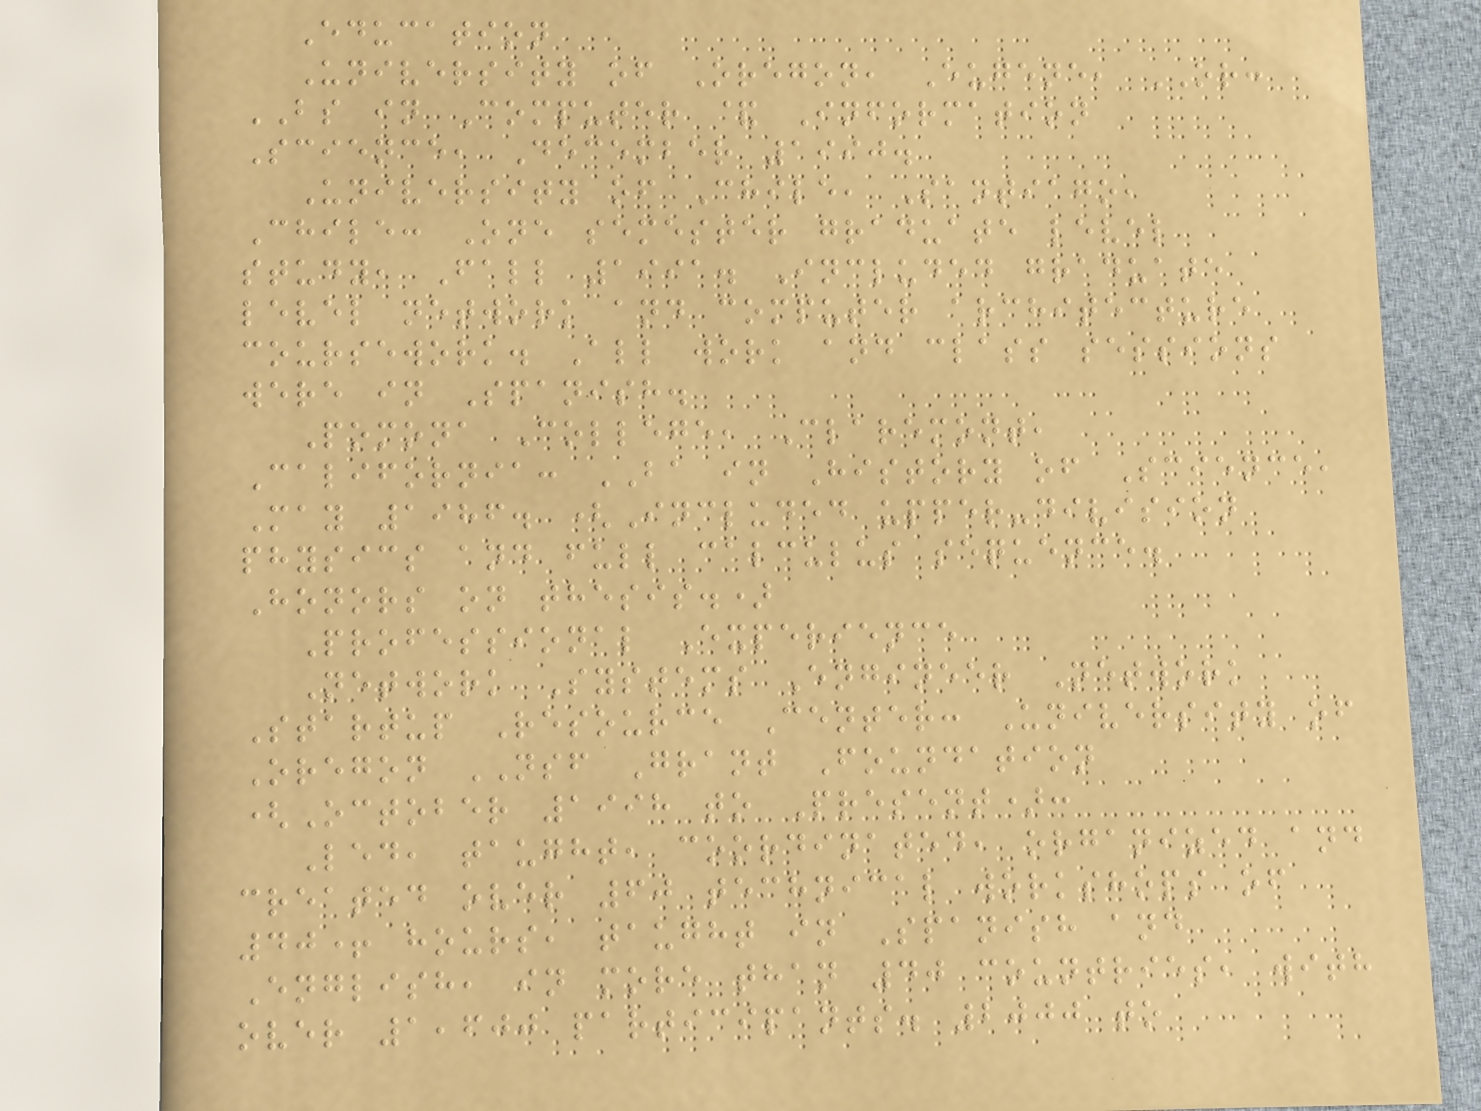Education
University of Oregon, Eugene, OR:
BS in Computer & Information
Science, December 1990.
University of Chile, Santiago,
Chile: One semester graduate level
study, Fall 1991. Included graduate
level network and computer architecture
coursework. All work and class sessions
were in Spanish.
Pomona College, Claremont,
California: BA in History of Science,
May 1986. (Included upper-division
physics and full calculus sequence.
Honors on thesis.)
Professional Experience
Network Systems Engineer Network
Startup Resource Center: University of
Oregon NSF Grant Foundation
(October 1998 to Present):
Led, taught, coordinated, organized and
created over 60 technical workshops of
40+ hours, taught in Spanish and
English, in more than 40 countries, with
over 1,600 participants. 2000 to
